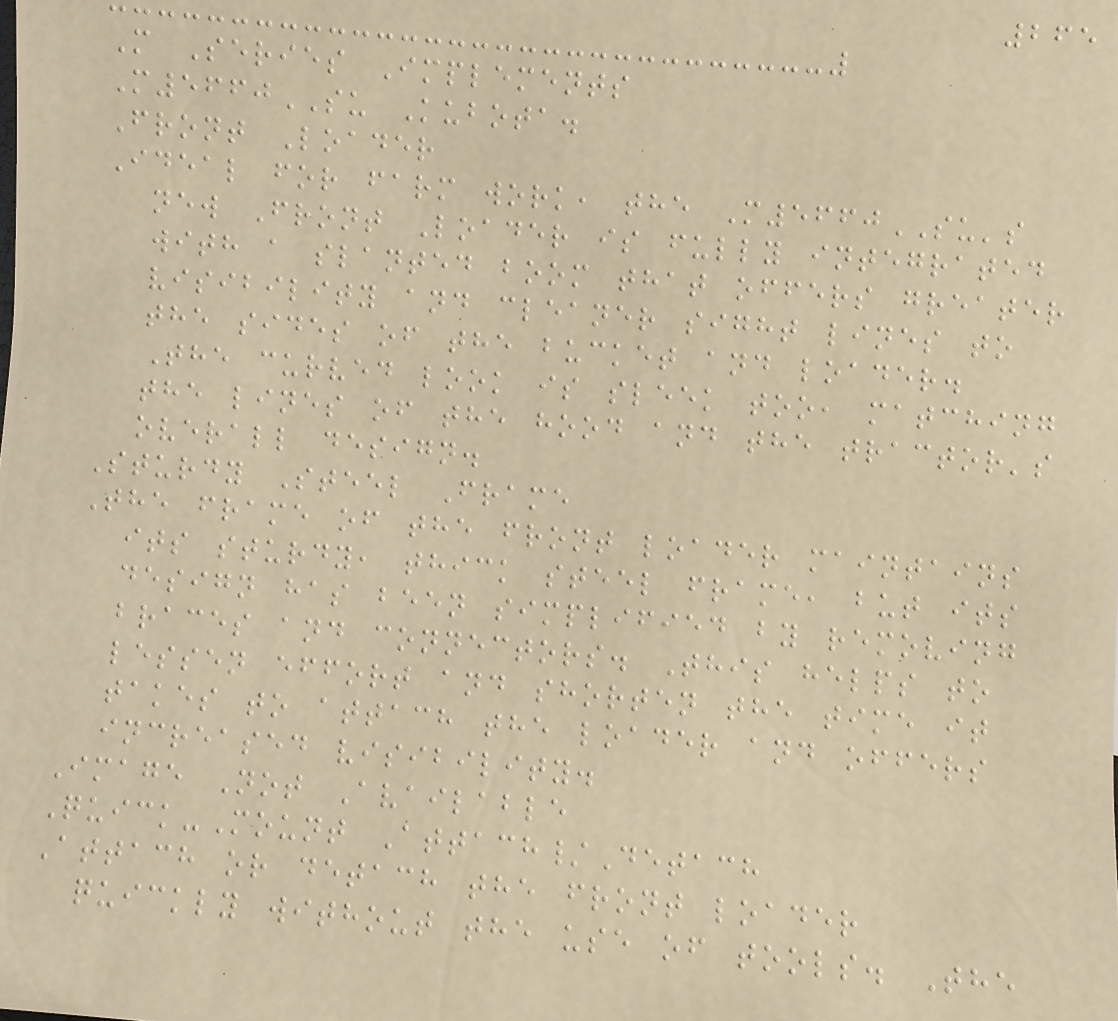265
M Series Implements
M5660SU Kubota.
Front Loader
Ideal for farm work, the M5660SU's
new Front Loader is fully integrated
with a slanted boom that offers greater
visibility and cleaner sight lines to
the sides of the bucket and loader.
The curved look is sleek too, matching
the lines of the hood and the tractor's
overall design.
Sturdy Steel Frame
The frame of the front loader maintains
its sturdy, thick steel frame, but its
design has been simplified by removing
braces and connectors. This helps to
lessen effort and shorten the time it
takes to attach the loader and offers
increased visibility.
Image Not Available
Quick-Mount Attach/Detach
Attach or detach the front loader
quickly without the use of tools. The
